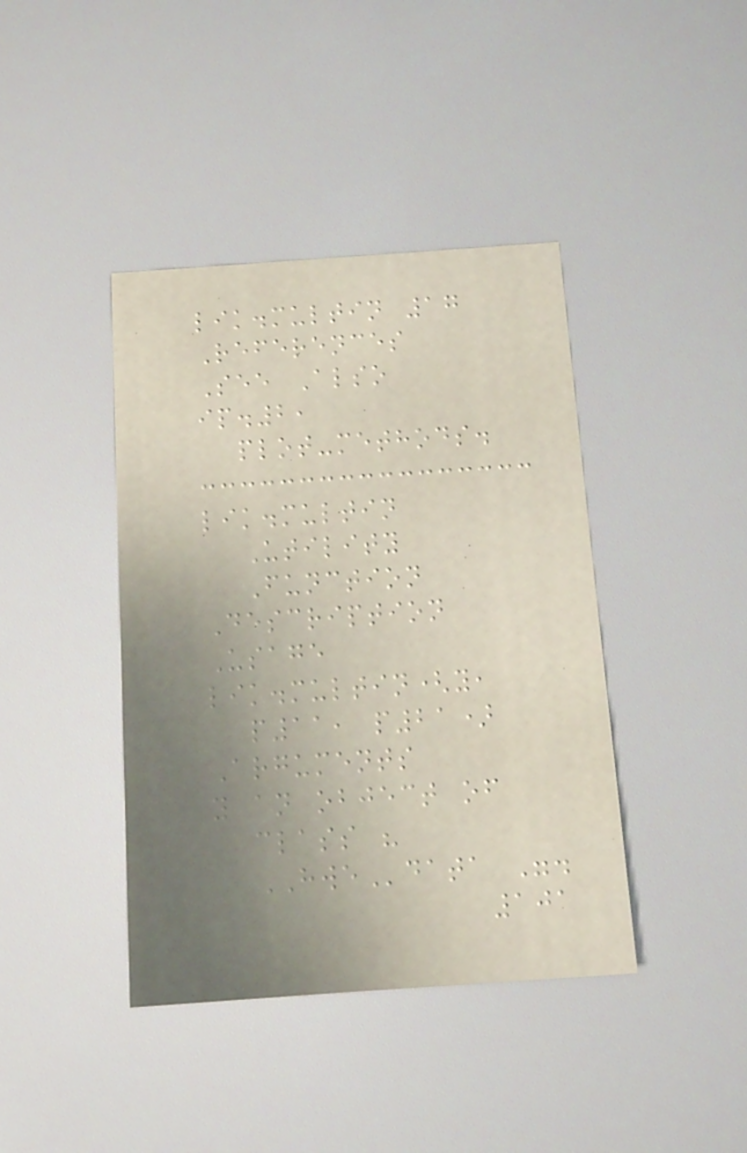lik.multin 17
References
See Also
ip.2,
plot-methods.
lik.multin
Utility
Function
Description
Usage
lik.multin(y,
p11, p21)
Arguments
y an object of
class "
HWEdata ".
101
